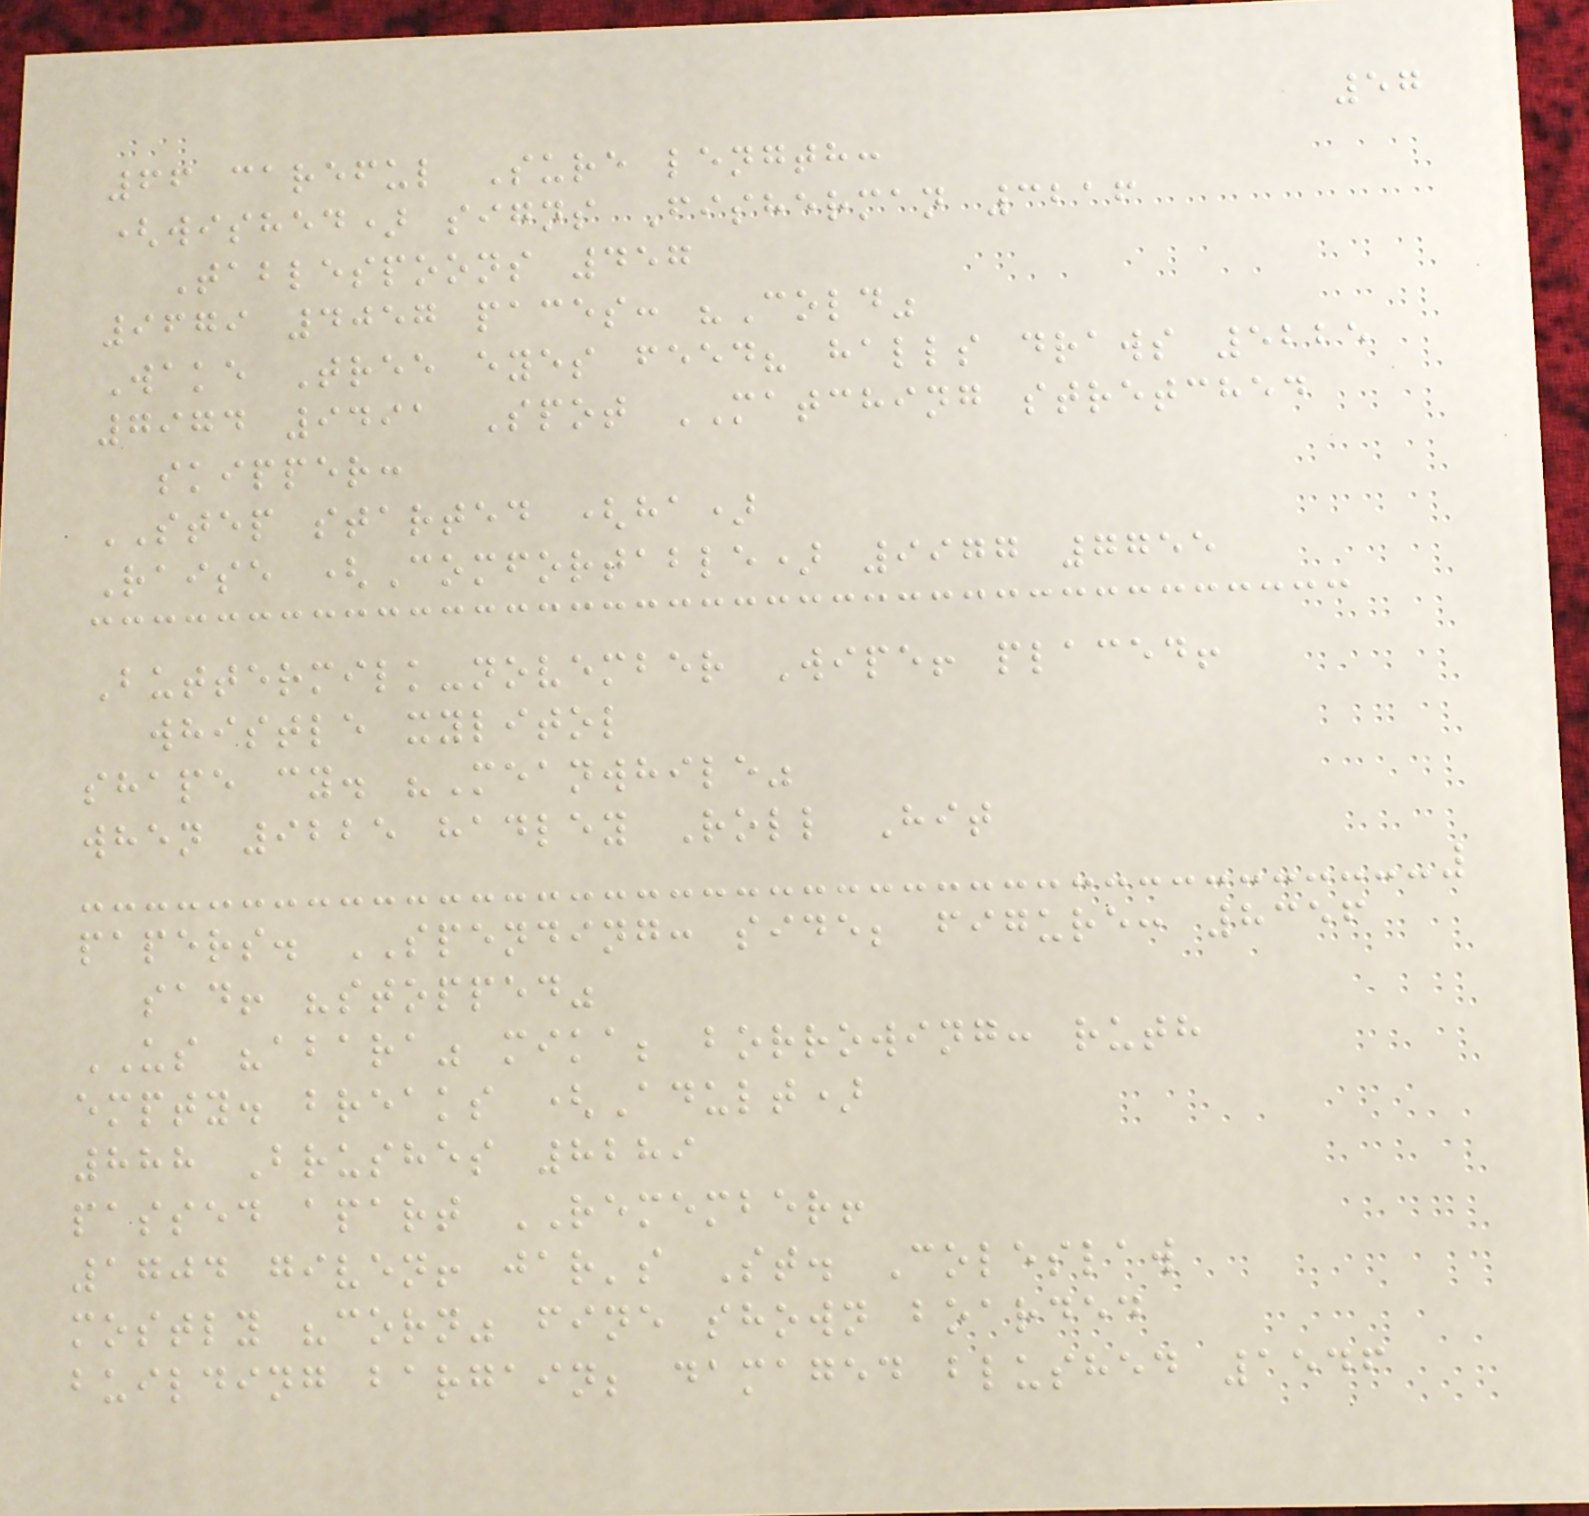57
66 careful Sure length:
(wished) signs Fisherman 3216
Tablespoons 457
9679 4057 paces: "Cold"
Wake Tree eyes feed? halls draws 5225
7974 9491 Spot MATCHING stretched
skipper:
STEP started (ha)
Raise (Comfortable) 9977 7755
Buttermilk-november Wipe! placed!
whistle xylitol
shape cy. "Meanwhile"
when 9225 hadley Roll Hit
papers. SPENDING: side; figure: 8356
sad! "stopped"
US "abara" mika; borrowing: ruth
empty. breaks (Adult)
888 Brushes 8289
passed apart REMEMBER!
1704 given! jar's St. Coleslaw
mostly "corn" fine shown boarded
building bargain; damaged blushed 1546
